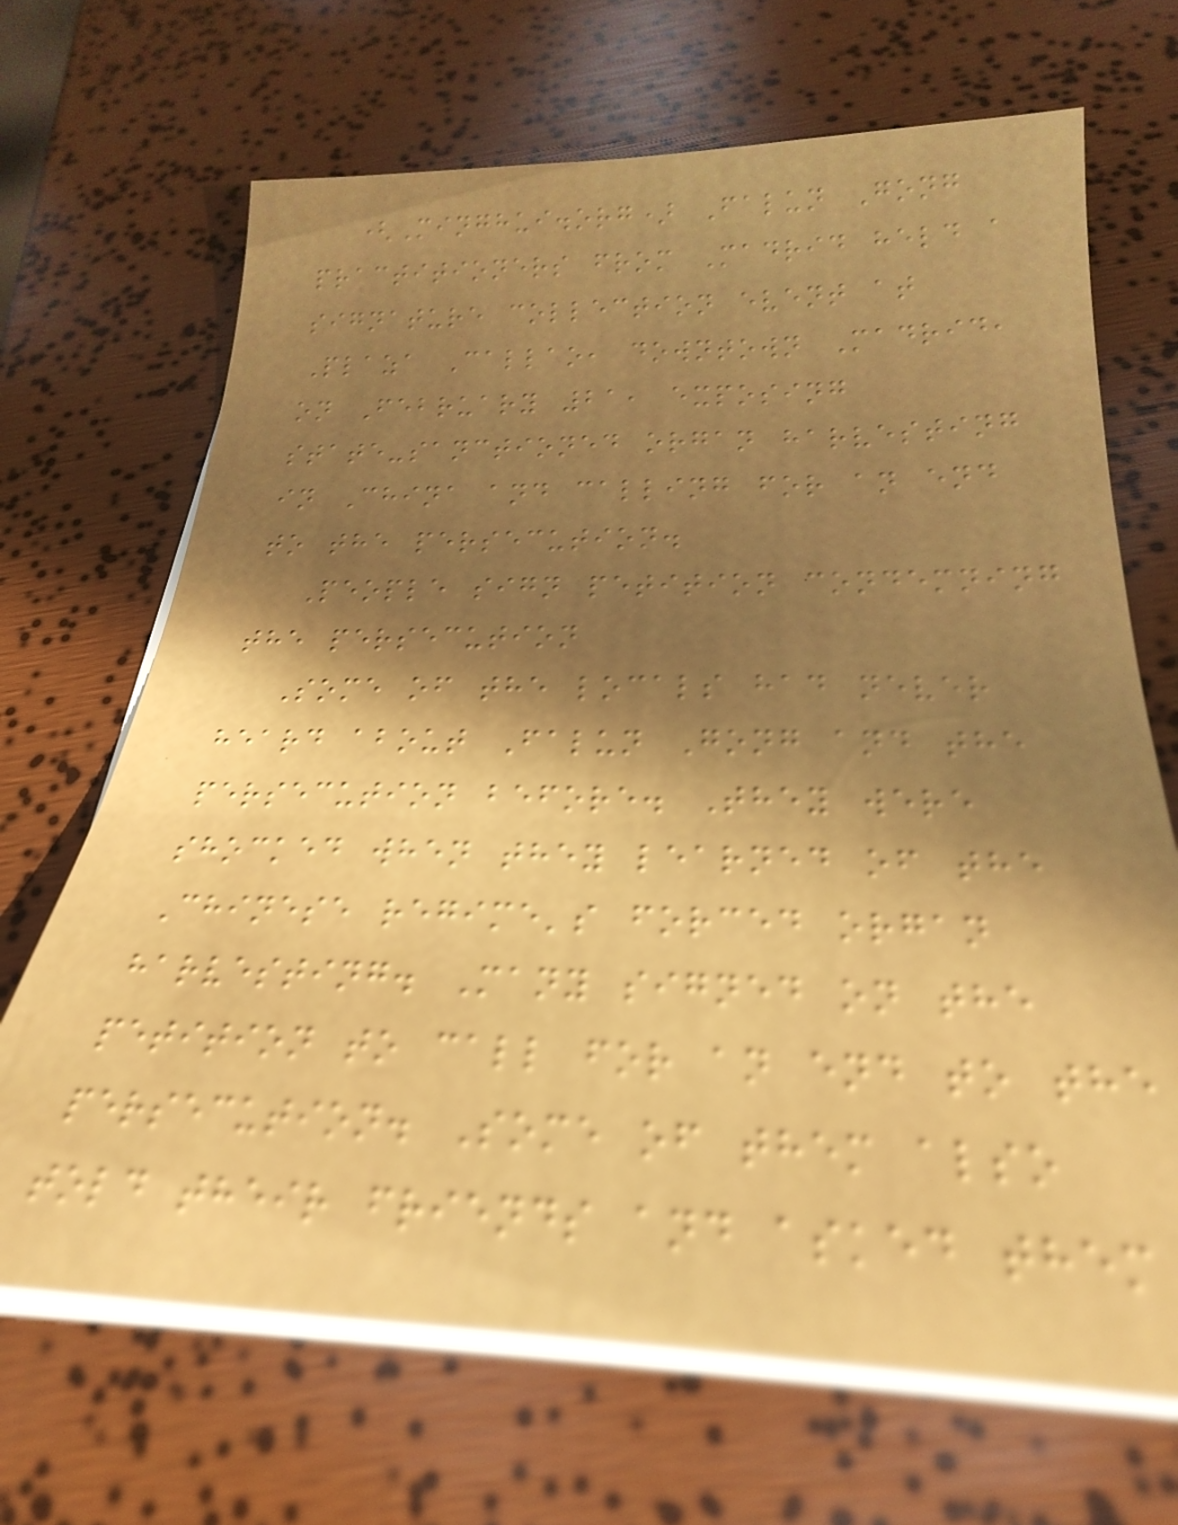(Minghui.org) Falun Gong
practitioners from Madrid held a
signature collection event at
Plaza Callao, downtown Madrid,
on February 21, exposing
state-sanctioned organ harvesting
in China and calling for an end
to the persecution.
People sign petition condemning
the persecution
Some of the locals had never
heard about Falun Gong and the
persecution before. They were
shocked when they learned of the
Chinese regime's forced organ
harvesting. Many signed on the
petition to call for an end to the
persecution. Some of them also
told their friends and asked them
